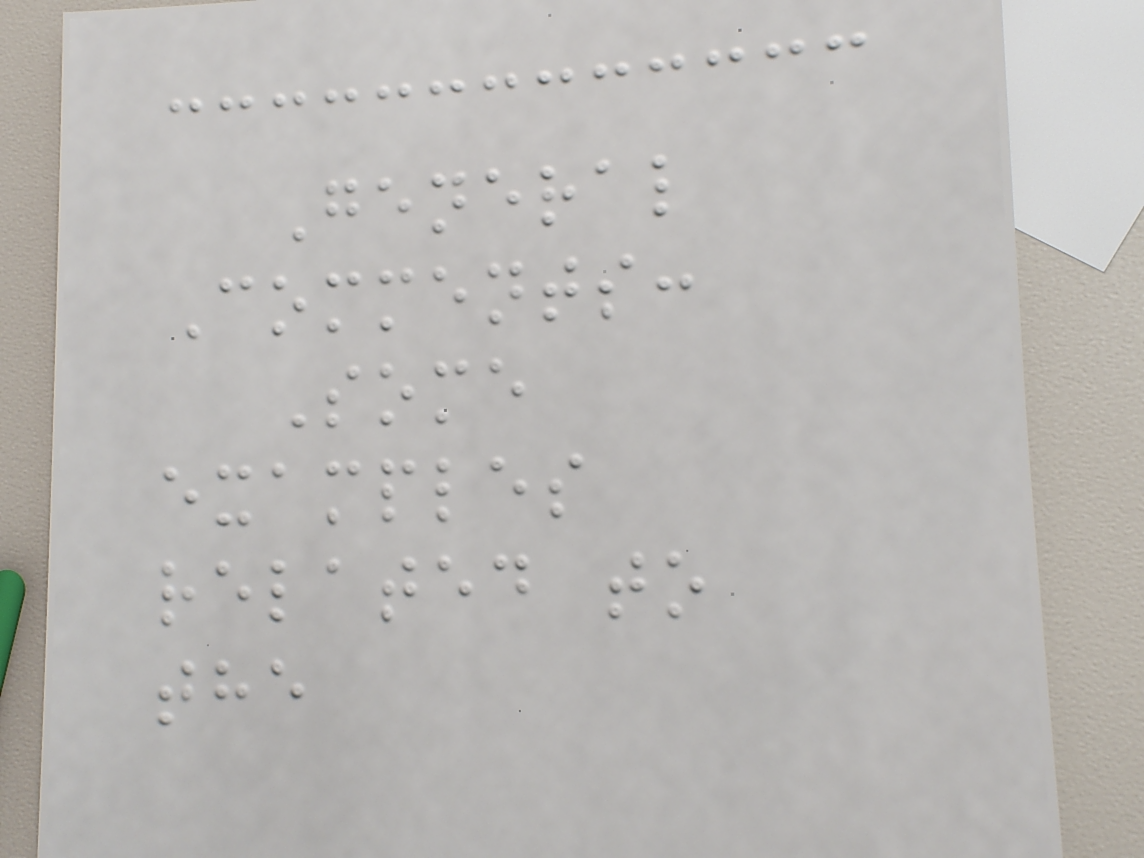General
Comments:
Some
examples
related to
the
